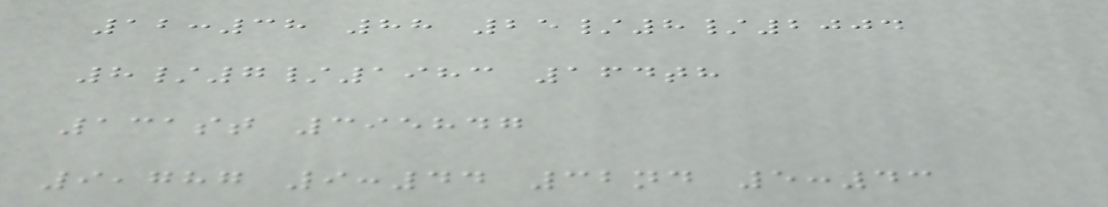12:38 88 25/8/2004
8/7/1983 164th
131st 395847
9,787 9:44 32nd 5:43
